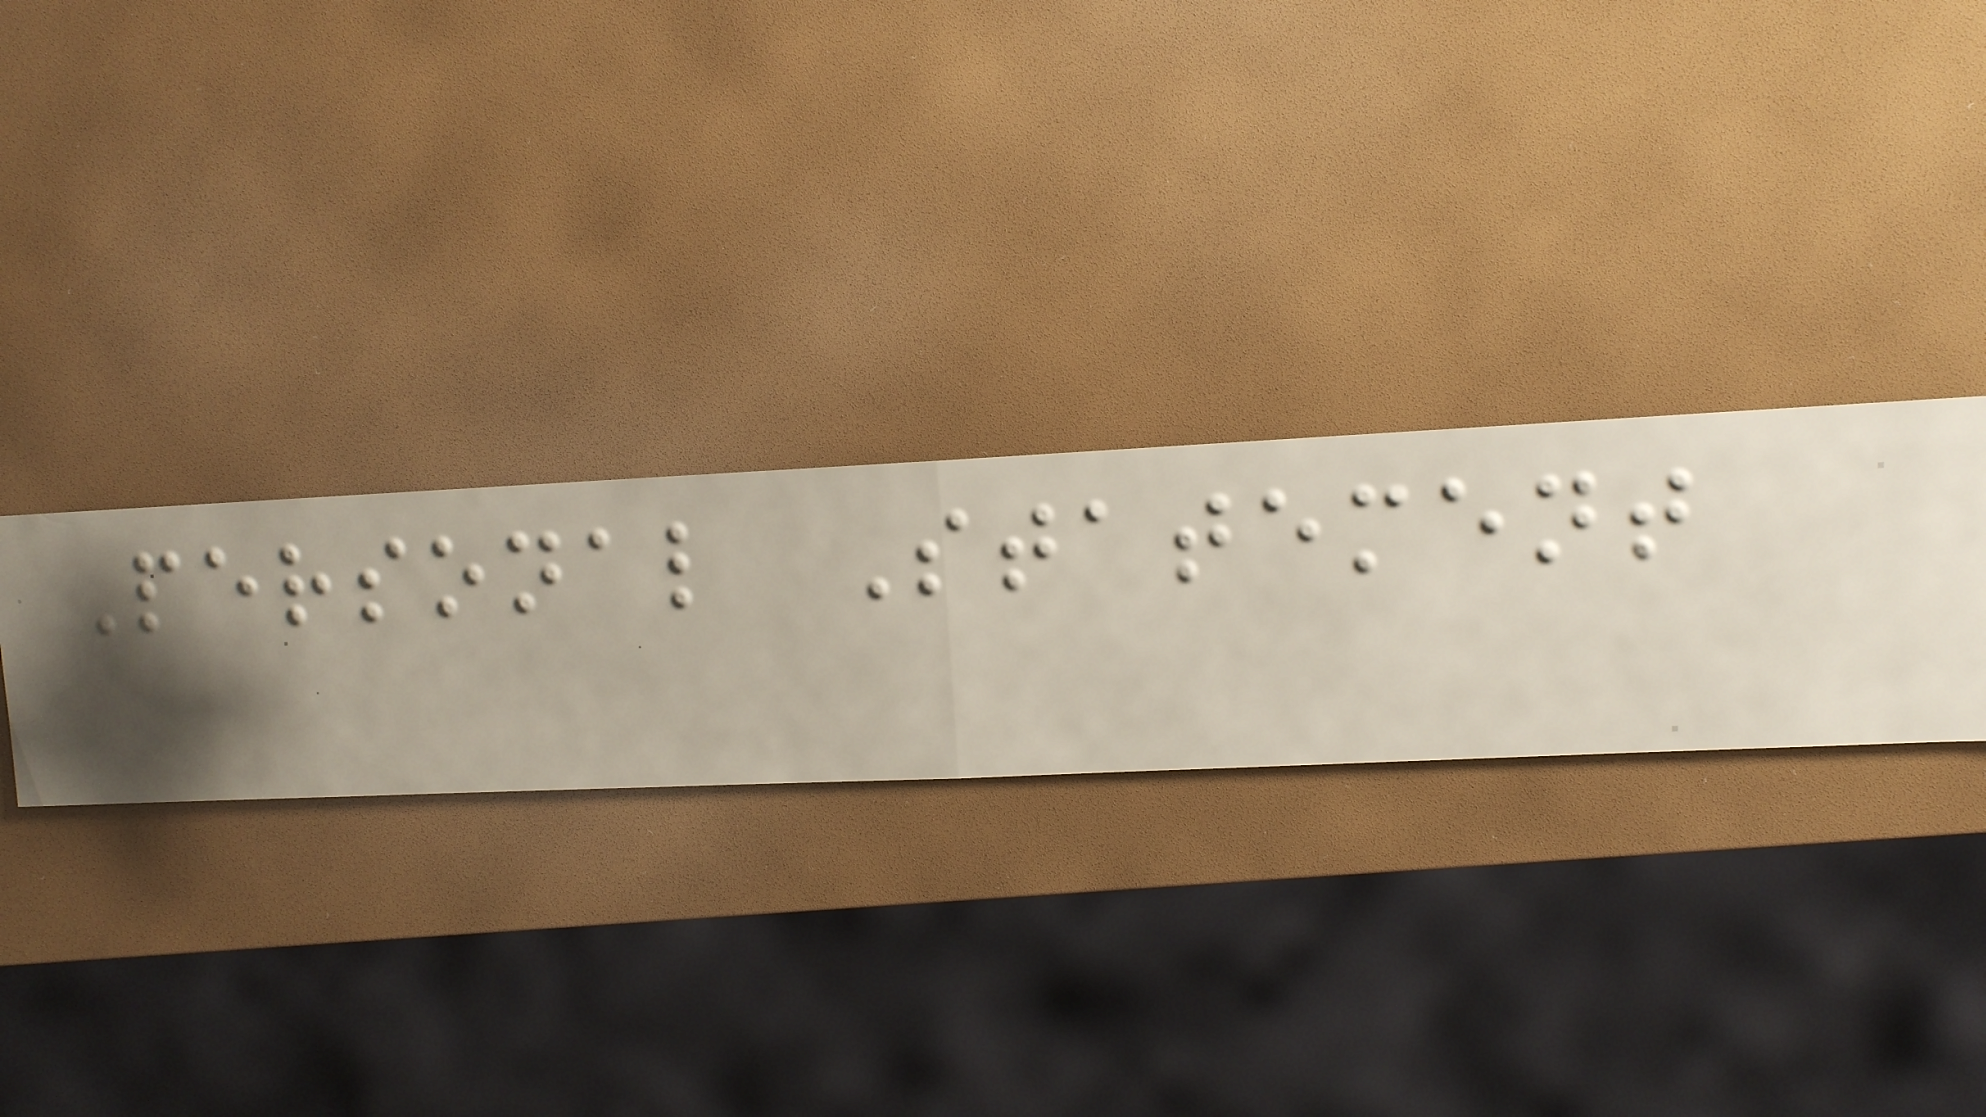Personal Statement
